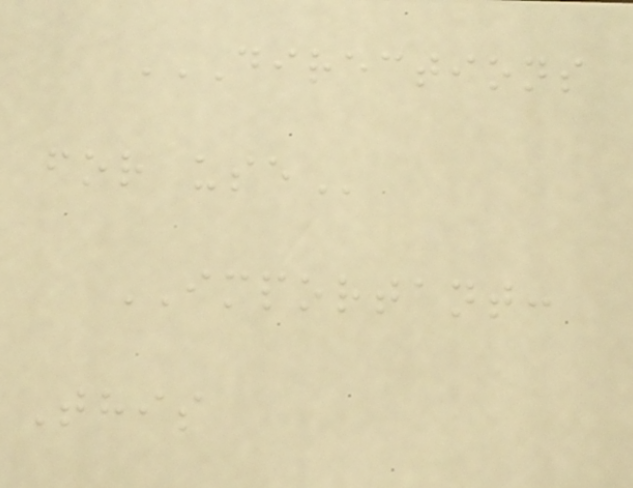DIRECTIONS
FOR USE
IMPORTANT:
This
